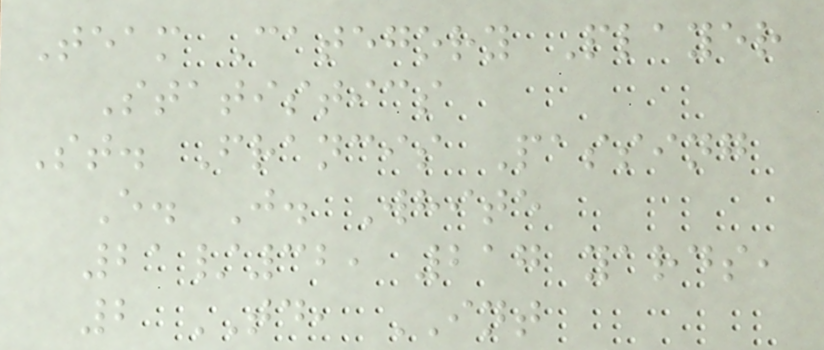Team Category Player
Statistics
St. Francis Passing
E. J. White
21/32, 217 yards,
2 TD, INT
